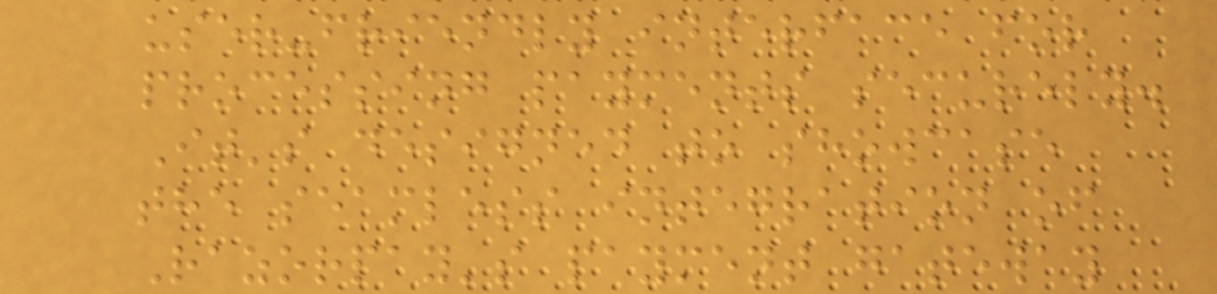user-friendly interface for
processing payments securely.
It's designed to showcase
the seamless integration of
Razorpay's payment gateway
